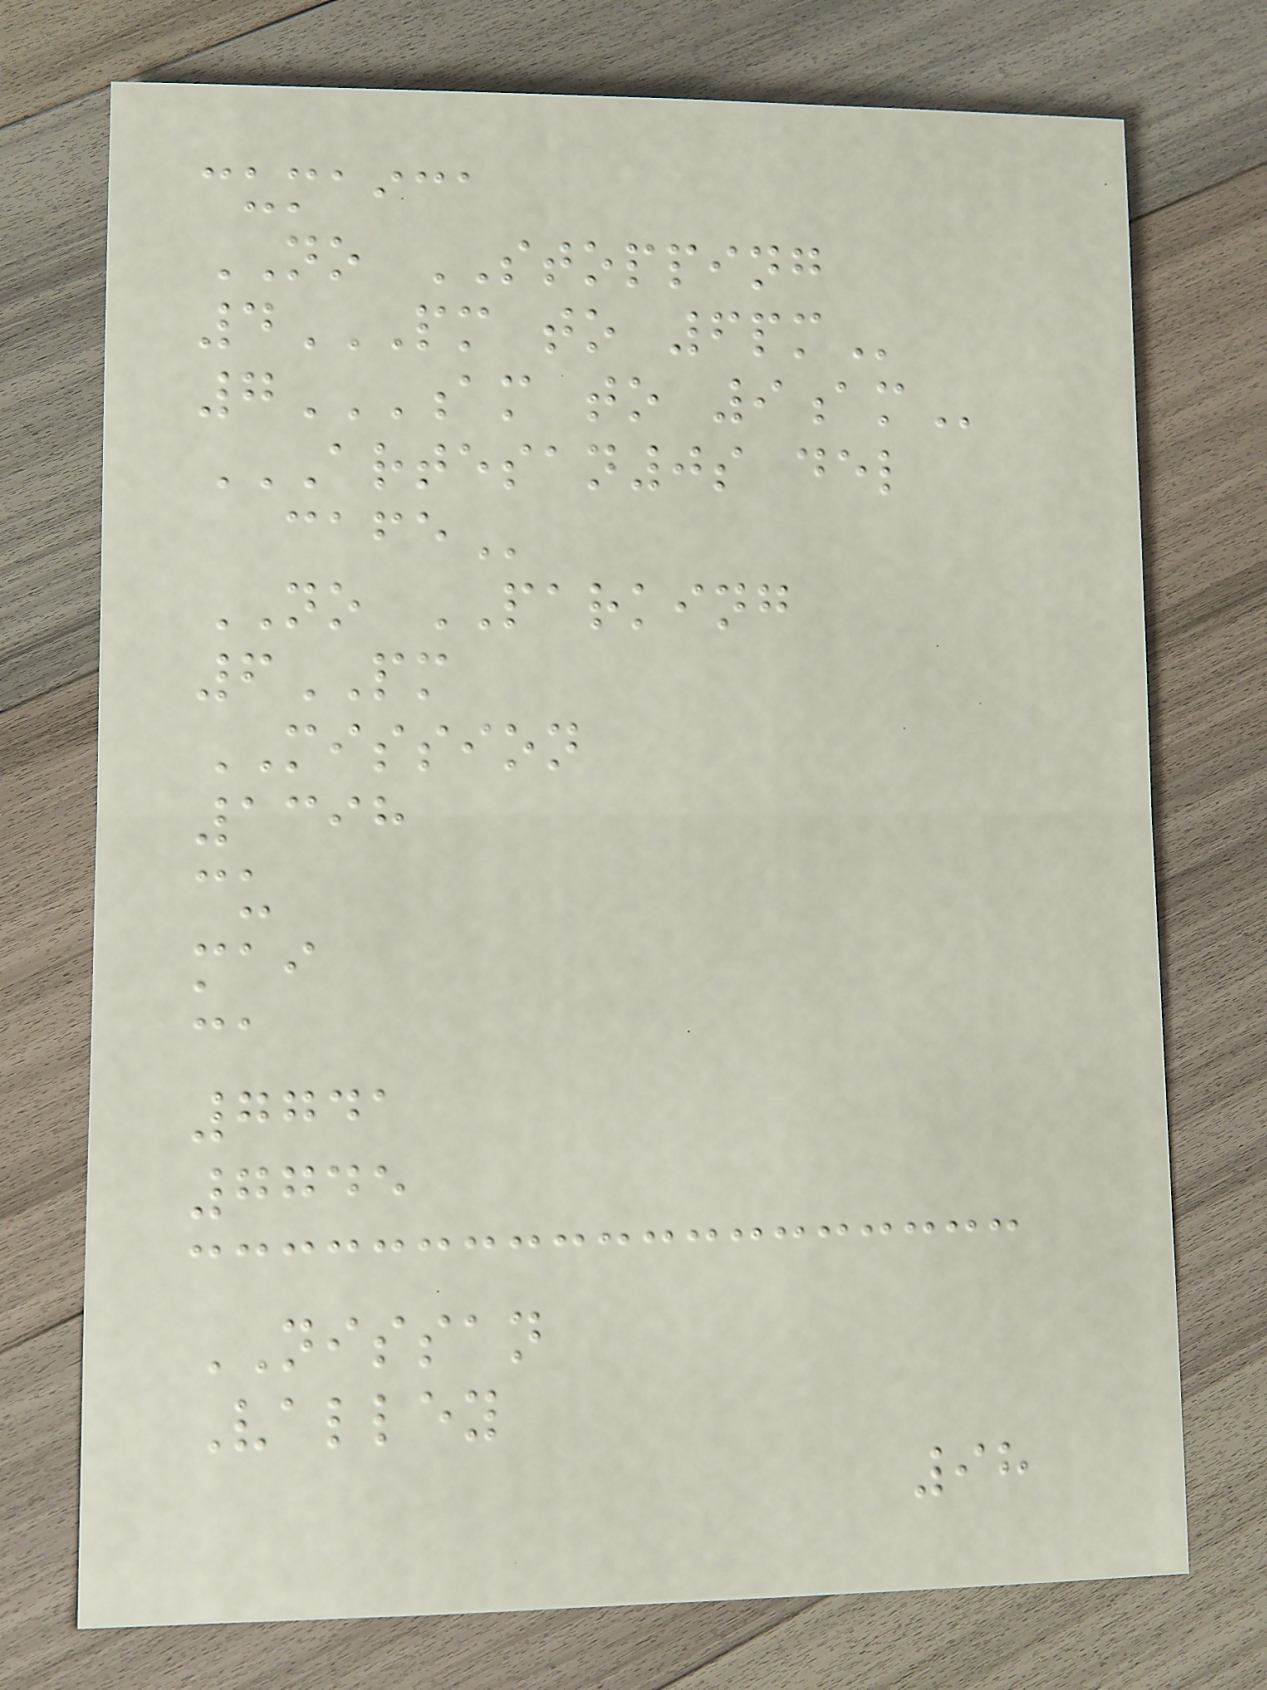cumaica
NO STOPPING
4PM TO 6PM
7AM TO 9AM
ARTESAN0S DEL
CAFE
NO PARKING
6PM
MISSION
1398
cu
mai
ca
7741
7745
NISSAN
Valley
98
